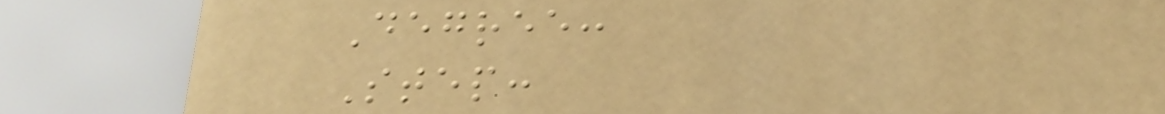Degree:
Step:
